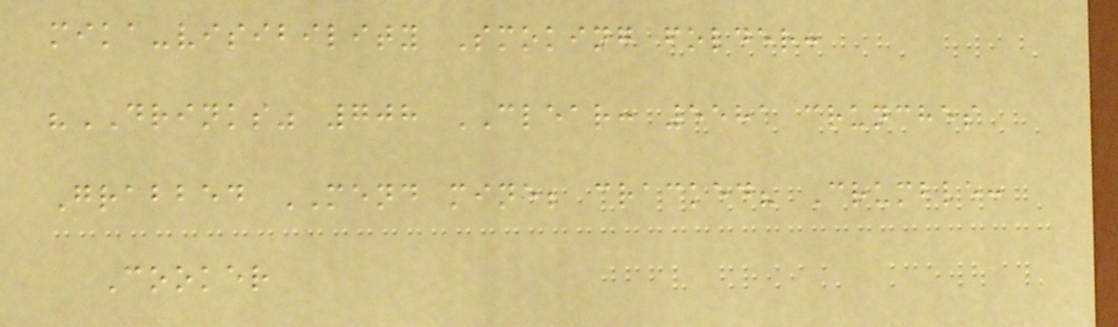mika-visibility Smoking folder:
"DRINKS" 708 CLEAR: 5581 crunches
Grabbed MEND mine; cracked? Crumble:
Cooker
